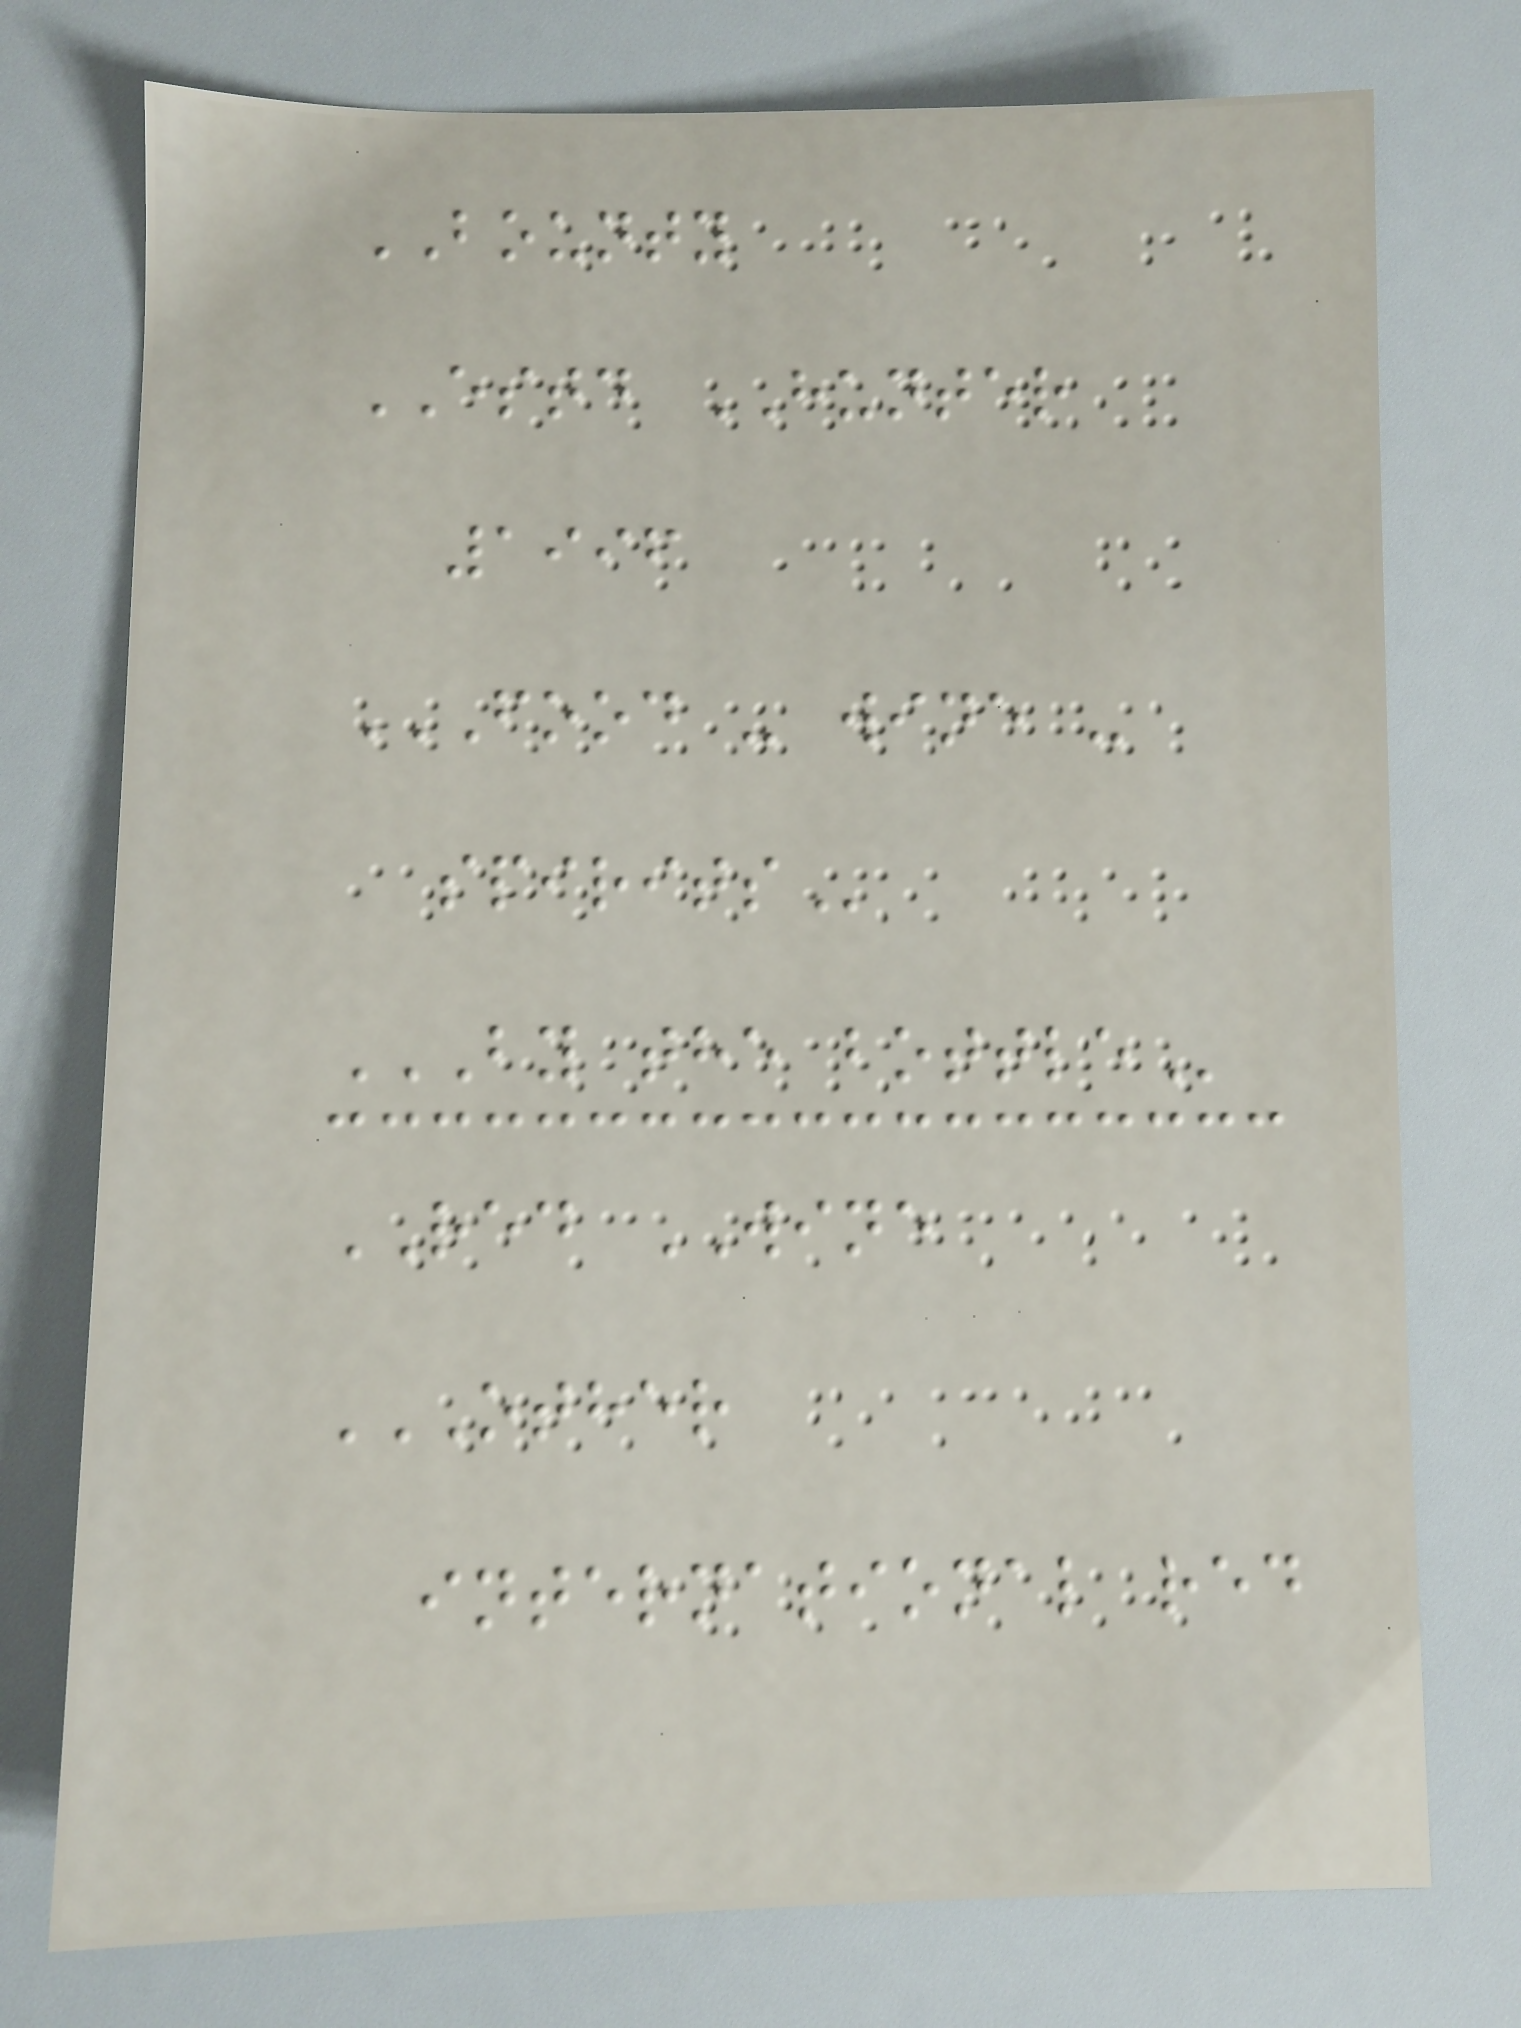BOUNTY
ESTD HUNTER
1996
FOOD - WINE -
SPIRITS
BY THE BOTTLE
RED WINE
OTHER
INTERNATIONAL RED
